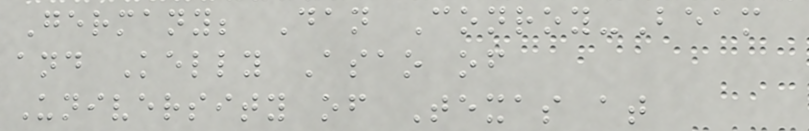Germany; Dan Conroy-Beam
and Kelly Asao of
University of Texas at
